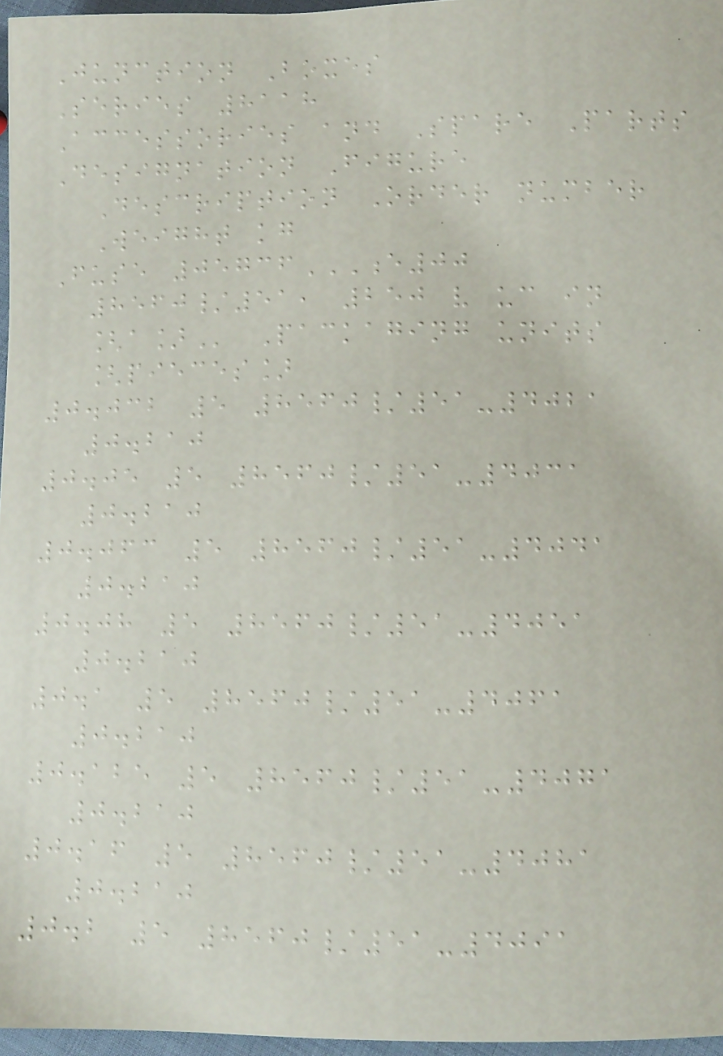Junction Boxes
Series 8118
Accessories and Spare Parts
Designation Figure
Description Order number
Weight kg
Fuse 05736E00
8560/51, 250 V UC IN
[A] Packaging units
[pieces]
0.032 5 8560/51-4021
0.210
0.05 5 8560/51-4031
0.210
0.063 5 8560/51-4041
0.210
0.08 5 8560/51-4051
0.210
0.1 5 8560/51-4061
0.210
0.125 5 8560/51-4071
0.210
0.16 5 8560/51-4081
0.210
0.2 5 8560/51-4091
